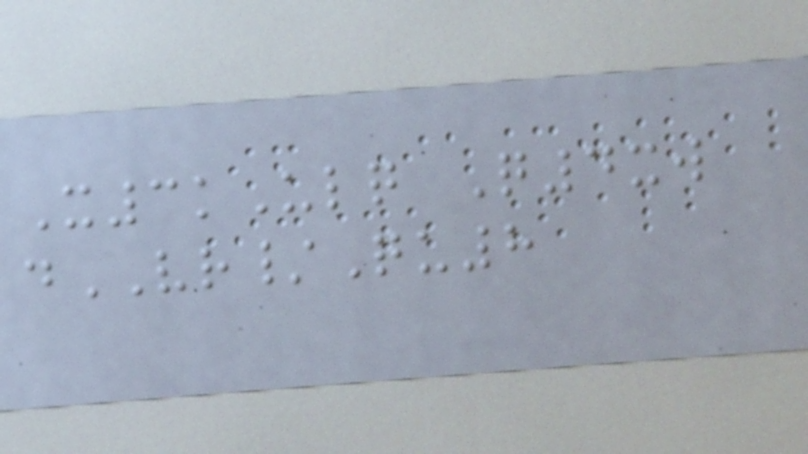X3kUlq Q4xw
dVR/Qu8
